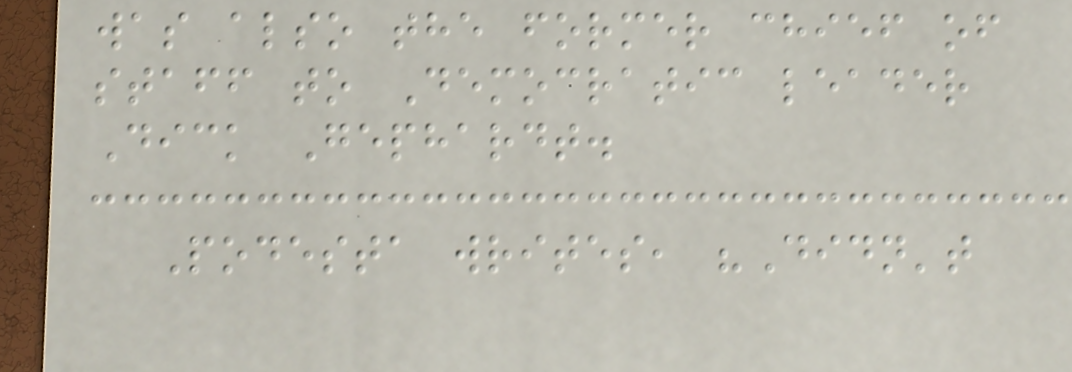was also the former chief of
staff to Democratic leader
Dick Gephardt.
Podesta writes, "Didn't
